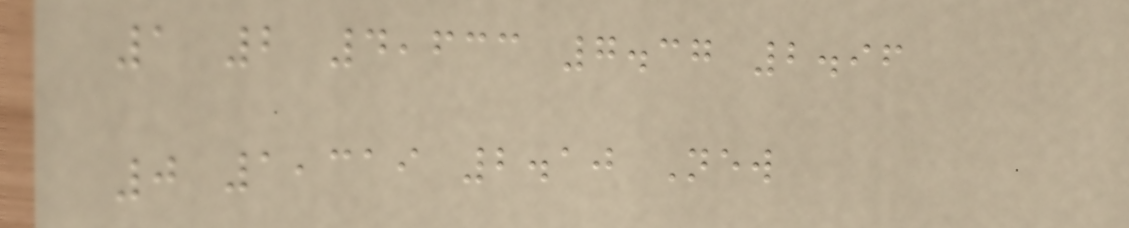1 2 4,633 7.37 2.96
0 1,319 2.10 New
